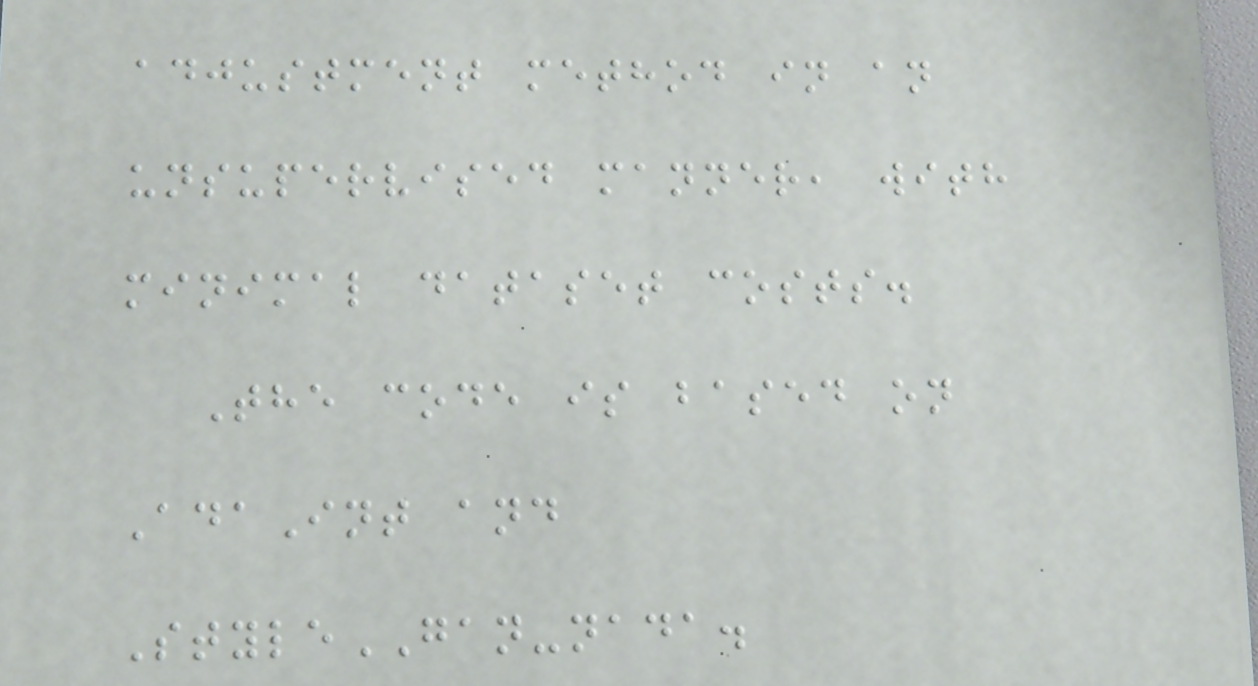adjustment method in an
unsupervised manner, with
minimal dataset costs.
The code is based on
AdaInt and
StyleGAN-nada.
